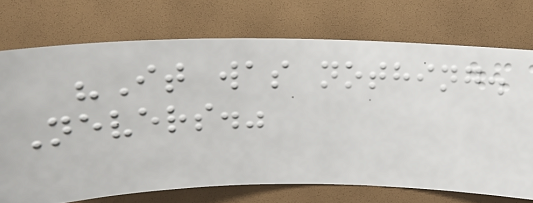"It was nothing.
Nevers."
